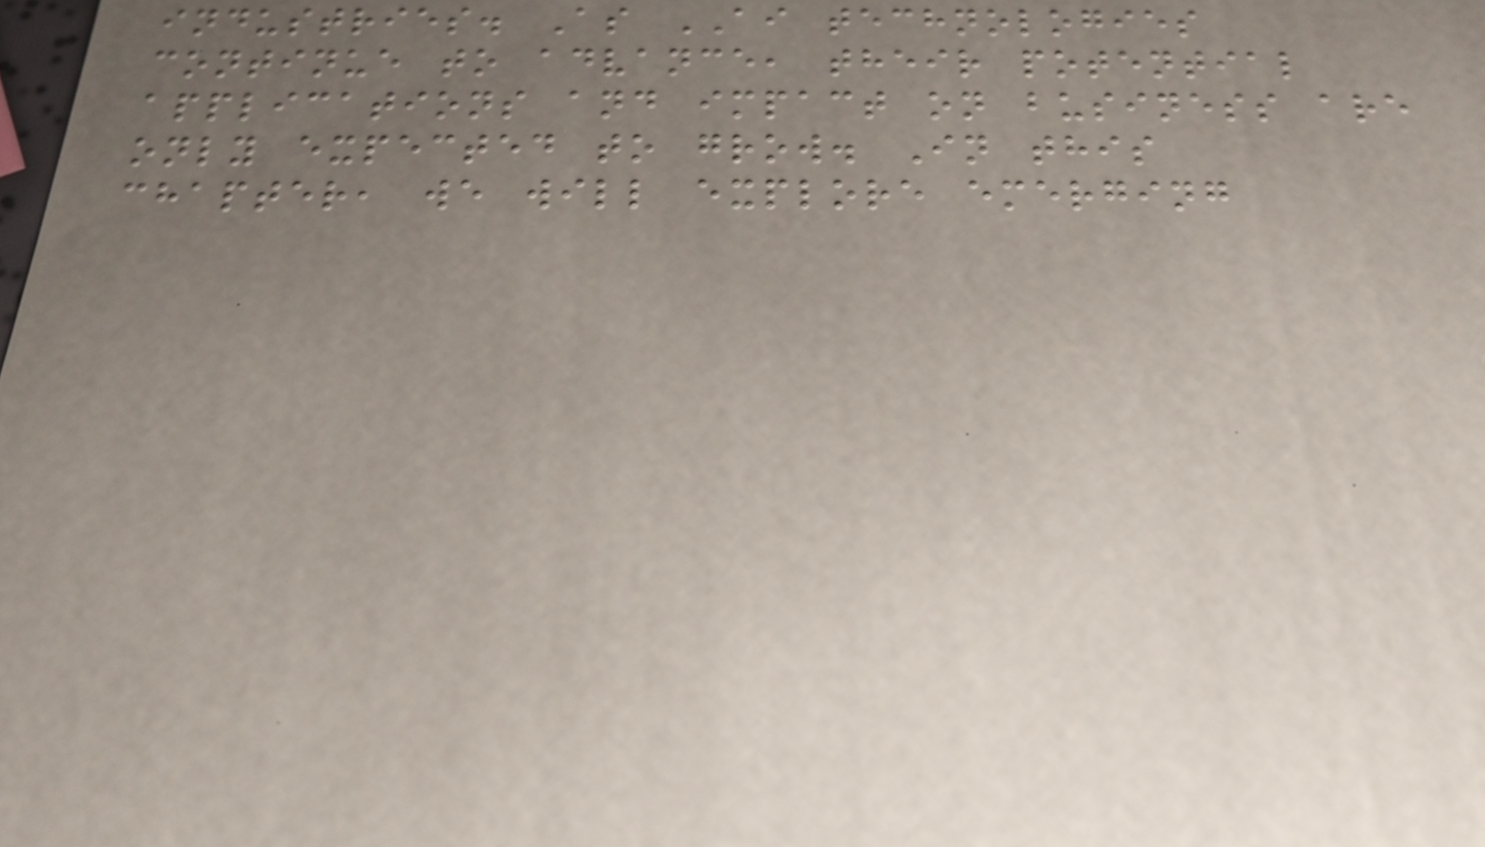industries. As AI technologies
continue to advance, their potential
applications and impact on business are
only expected to grow. In this
chapter, we will explore emerging
